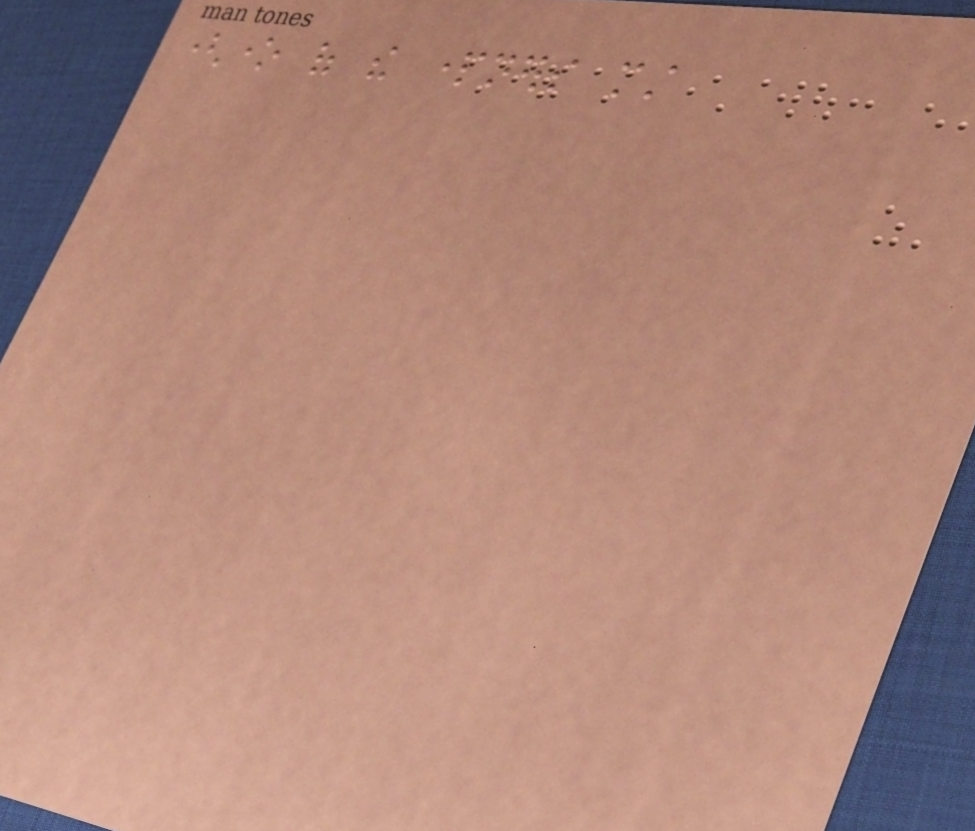(one of the partners must
